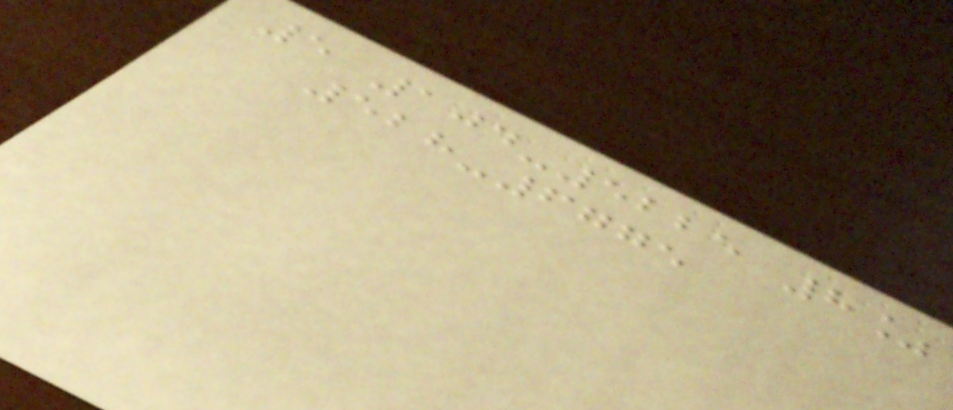5 104-5225 8%
528-6775
